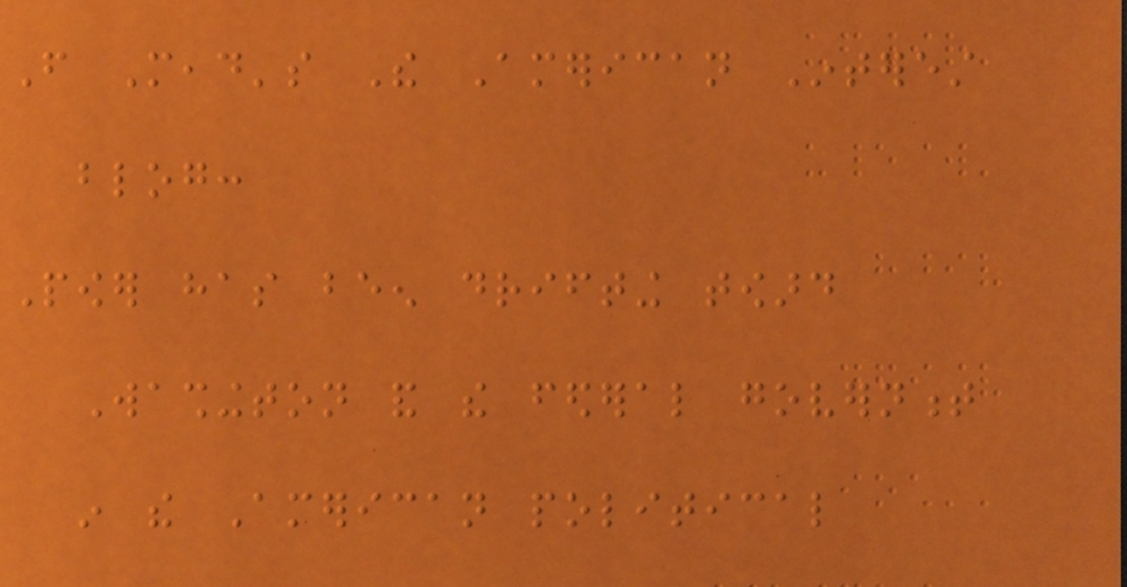From Mead's The American Interest
blog:
Power has been drifting toward
Washington and the federal government
in the American political
